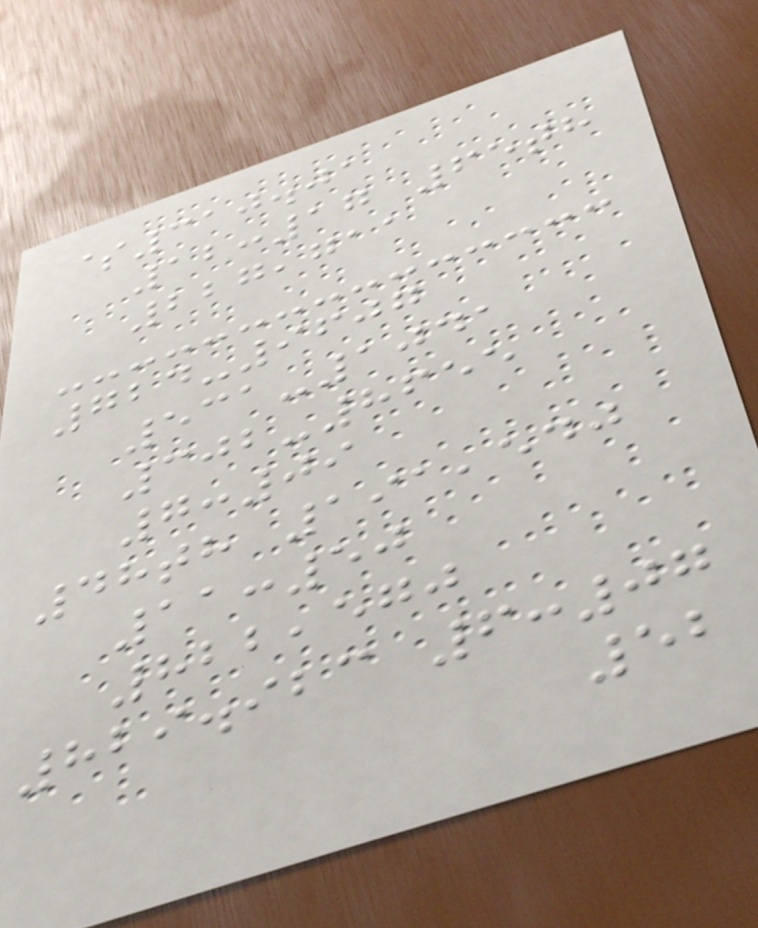$310.01
12:17 65th
227,711
724-9607
531-1041
302-8655
7:09
48th 191,540
11:50
822,570
829.923 6:07
52
